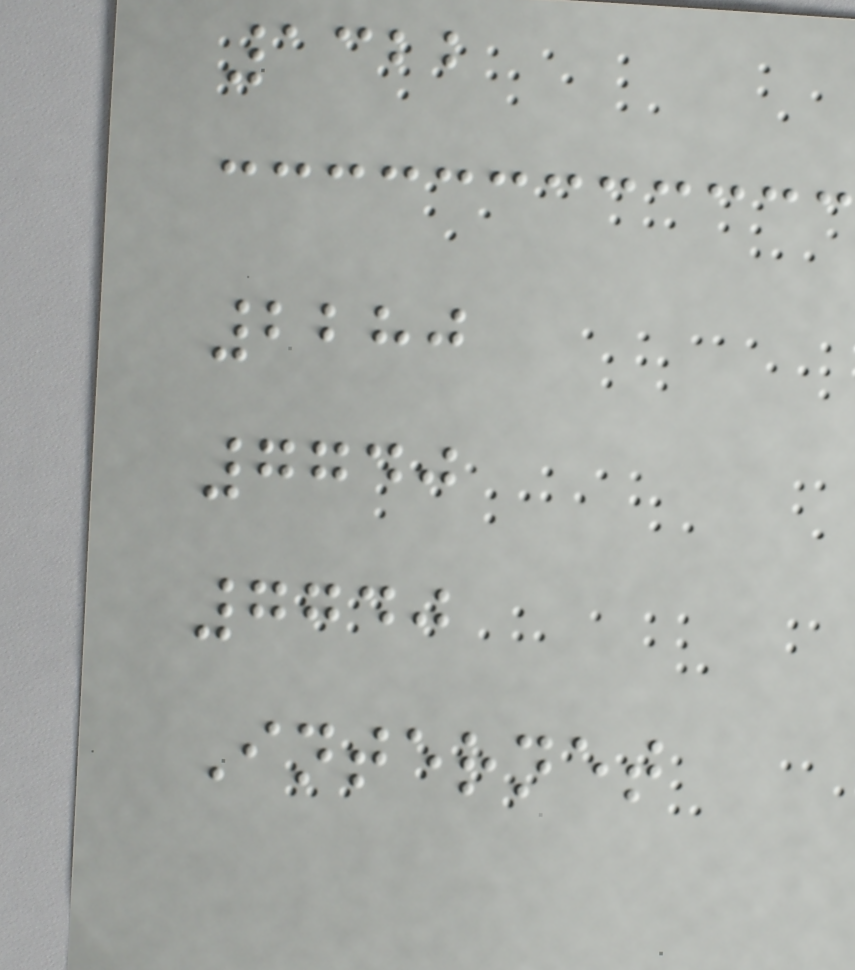1322
2280
7740
7740
Internet
